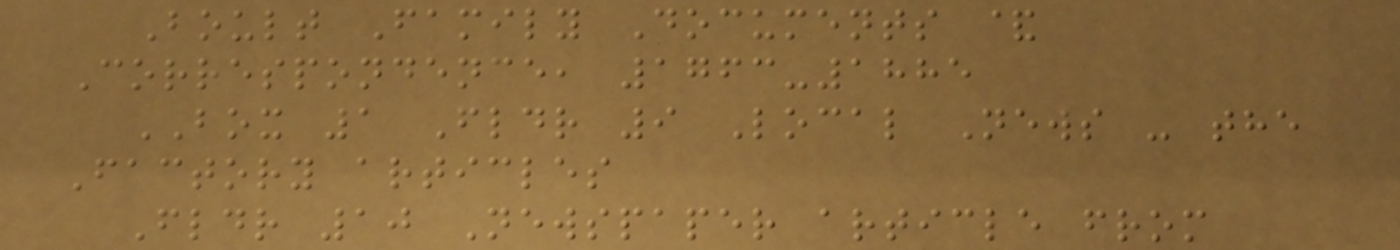Boult Family Documents &
Correspondence, 1763-1885
BOX 1 Fldr 9 Local News - the
Factory articles
Fldr 10 Newspaper article from
